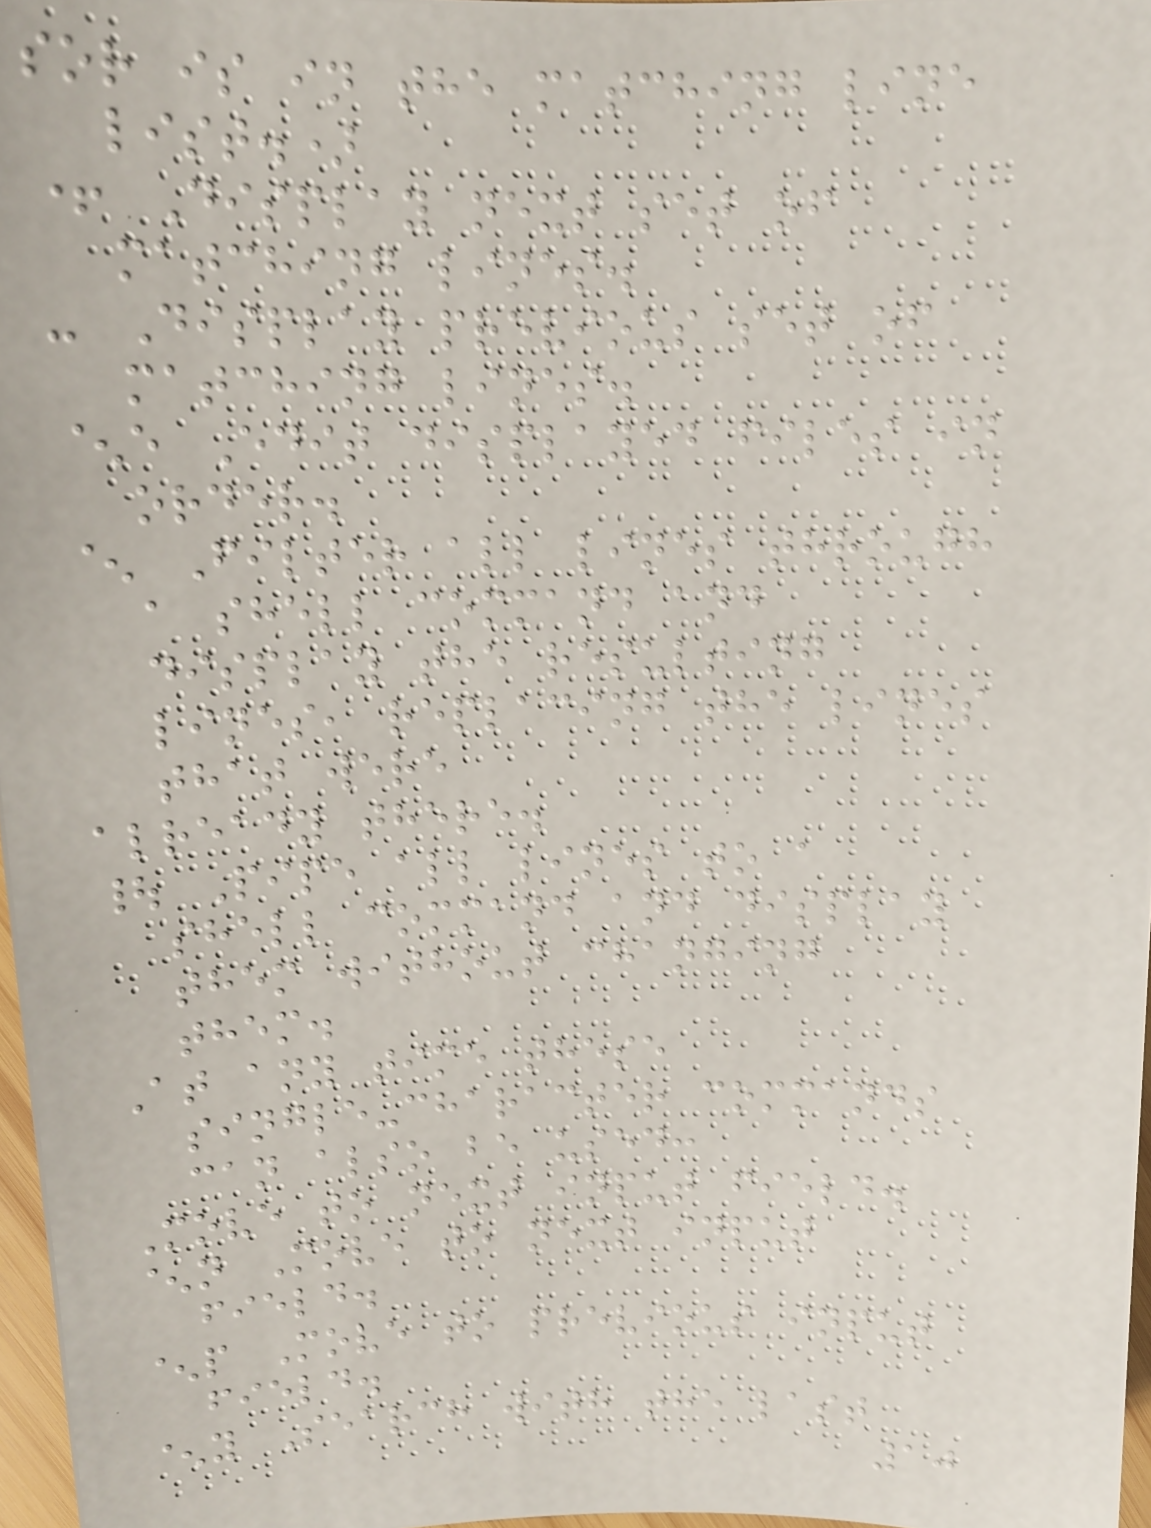sor is in the matching line
list.)
+ Display next set of
matching lines.
- Display previous set of
matching lines.
^e Edit displayed files in
order.
^ Filter all lines through
a shell command and
display the resulting
lines, replacing the lines
that were
already there.
| Pipe all lines to a
shell command and display
them without changing
them.
At any time these
single-character commands
can also be used:
Move to next input field.
^n Move to next input
field.
^p Move to previous input
field.
^y Search with the last
10
